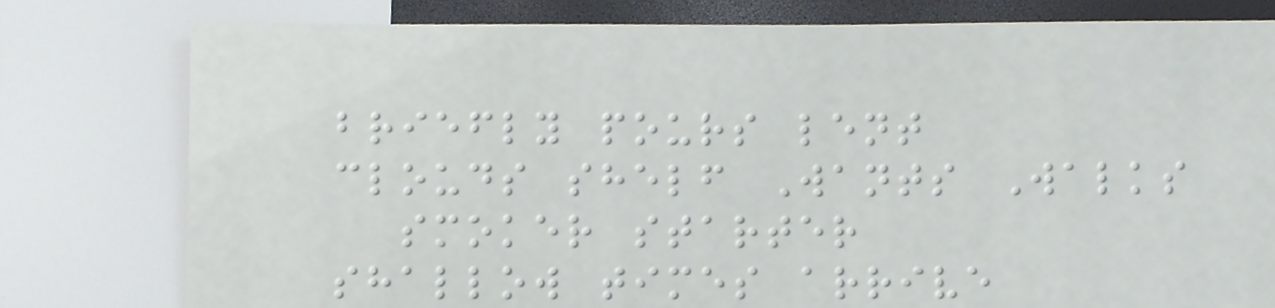briefly pours lent
clouds shelf Wants Walks
smoker starter
shallow times arrive
